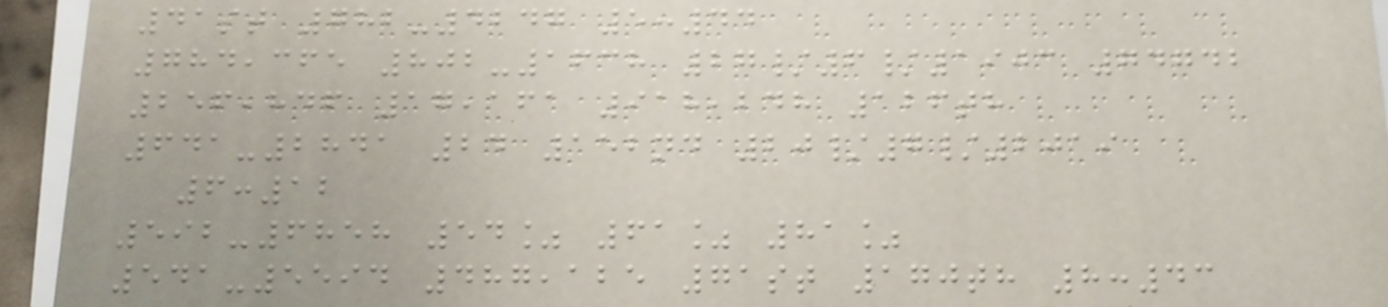41st 782-4247 5:44
784,365 802-1638 27/6/1903 74742
256,846 17,161 918,248 126th
641-2841 24 152nd 20/7/2019
6:12
592-6858 54% 61% 81%
541-5594 487,125 71st 170th 8:43
